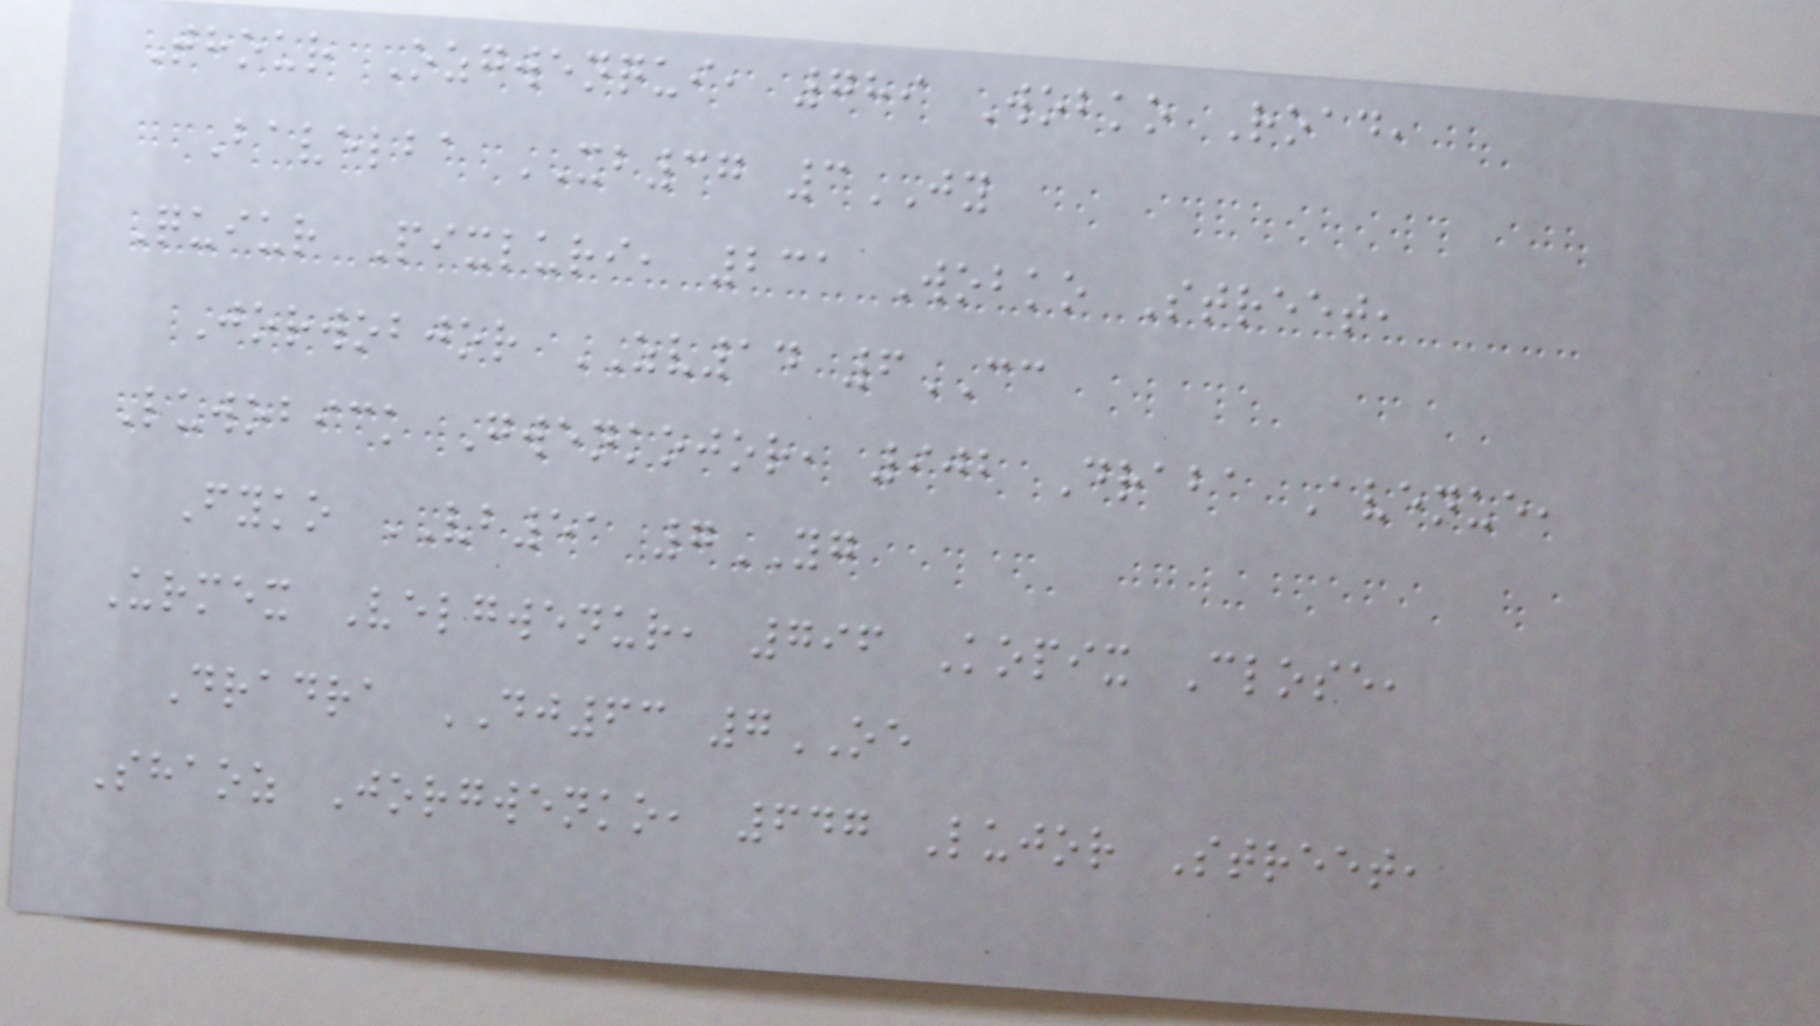Thour Ozgwenqui, 789 Wobko Road,
Bavelba XB37 3JY
Quiur Pixluri, 231 Wobko Street,
Jorwobjor ZV14 6CC
Luwobick Gwenkojor, 902 Draba Avenue,
Fyko VB51 7YG
Urmex Velgwenur, 796 Kopix Close,
Dradra DJ63 7OE
Shaoz Jorgwenko, 647 Lujor Street,
